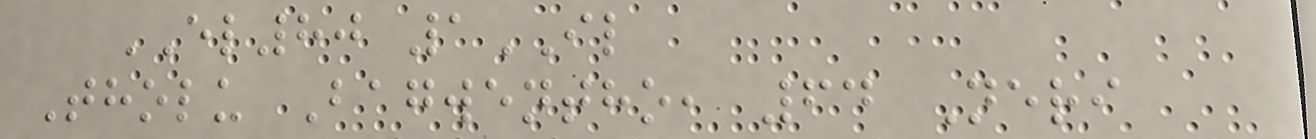EL80 1IL
Tholu Bagwentho, 64 Neri
